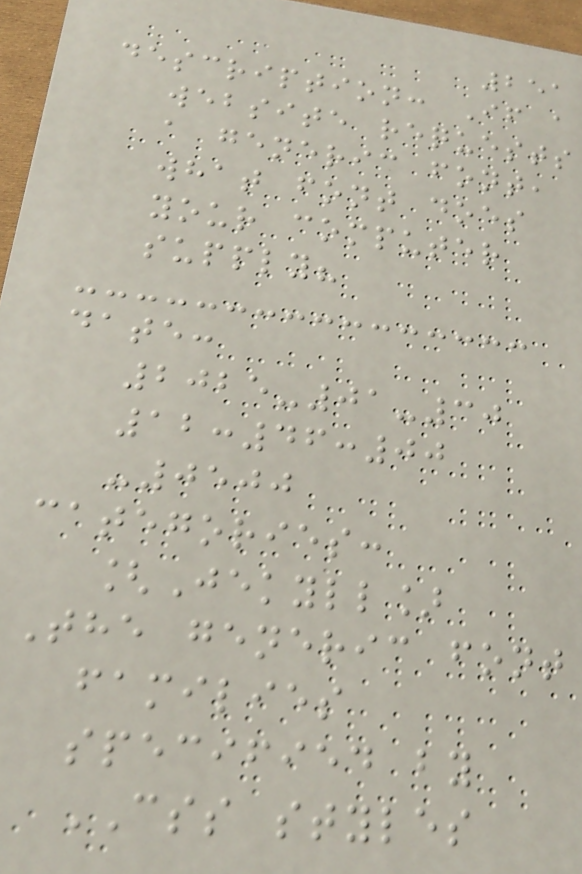251
description: If a
website requests
a generic font,
what font does
your computer
supply?
date:
2025-01-30
12:46:00
-0500
categories:
[Jekyll]
The generic font
families
specified by
CSS styles
